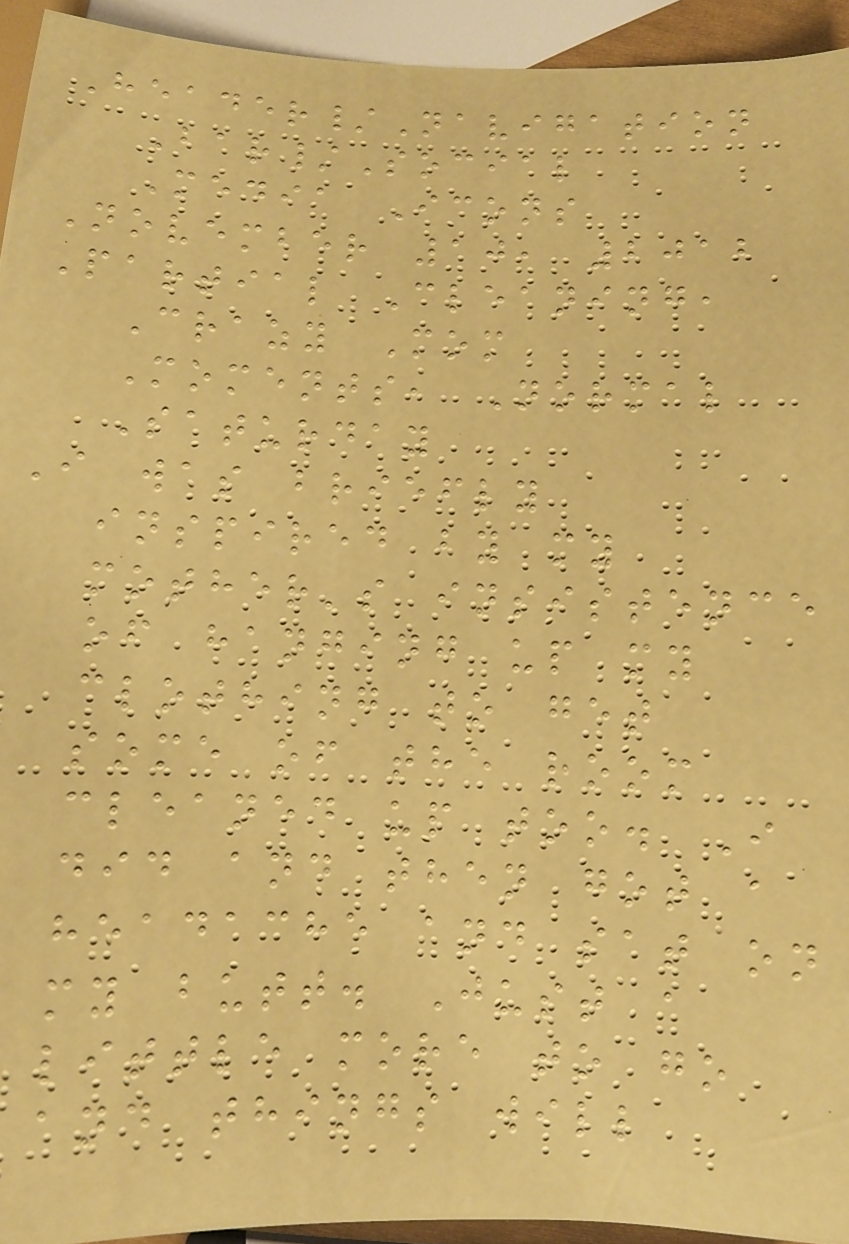Header/Navigation
Bar/Social
Media Icons
November 10, 2012
Partial Cleaning,
Crazy Mom
Moments, Normal
Saturday
I was briefly
inspired by my
mother's insistence
of hanging up my
clothing to get
some of the room
cleaned up too. I
did and then got a
headache and sat on
my butt. Just a
little more to go
and things will
